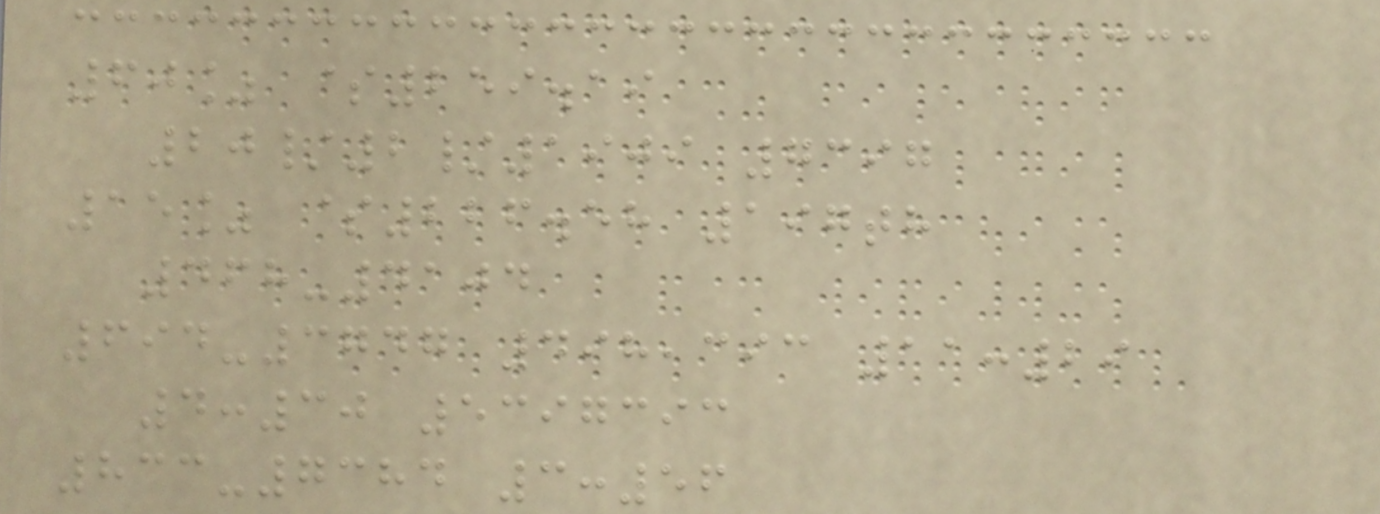60% $259.19
20/2/1909 7397
15% $226.58 197th
468-4104
694-3747 498,393 11:29
4:30 5397393
833-7384 3:56
